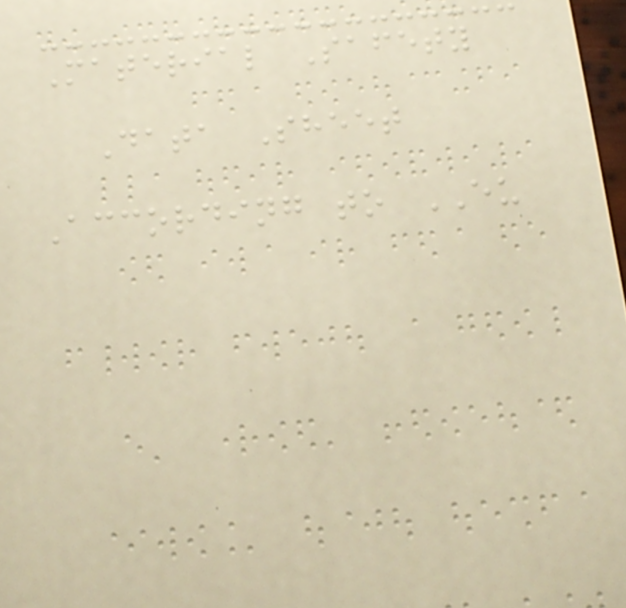Material Safety
Data Sheet
According to EU
